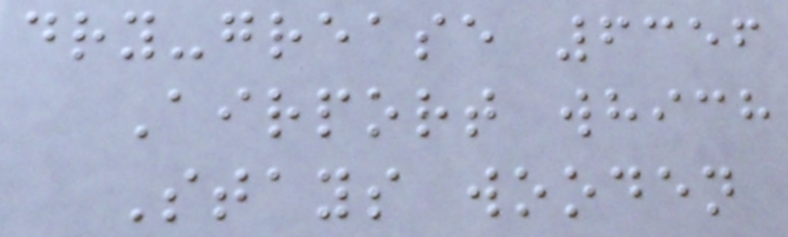dry-grease 6356
Airport which
Stays wooden
